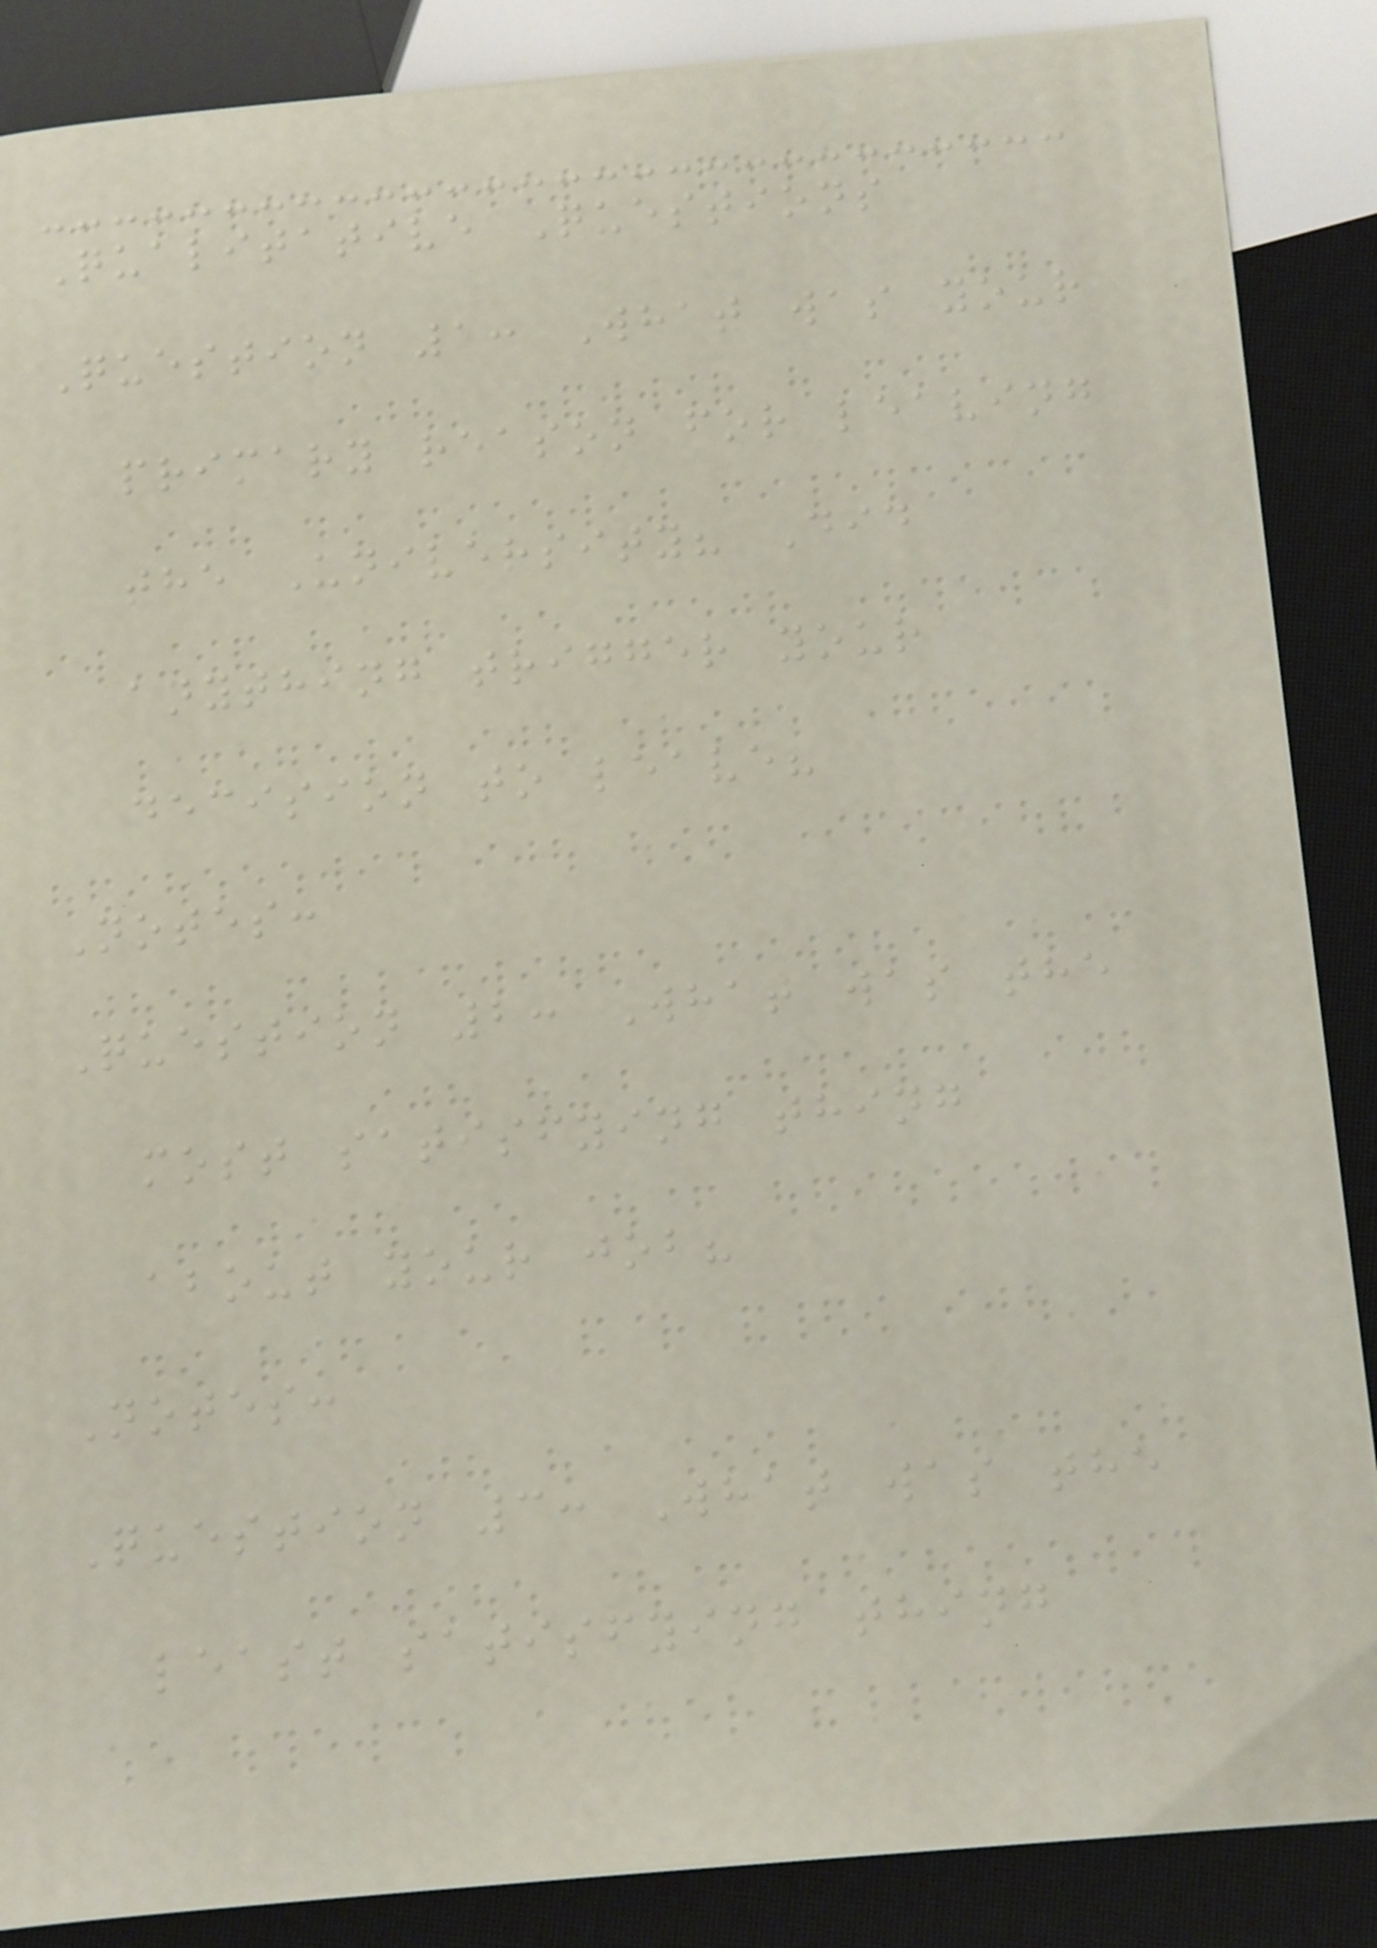Qualitative Questions
Question 1: What was your
primary reason for leaving
the University? Did
anything trigger your
decision to leave?
Notes:
Question 2: What was the
most satisfying thing
about your job?
Notes:
Question 3: What was the
least satisfying thing
